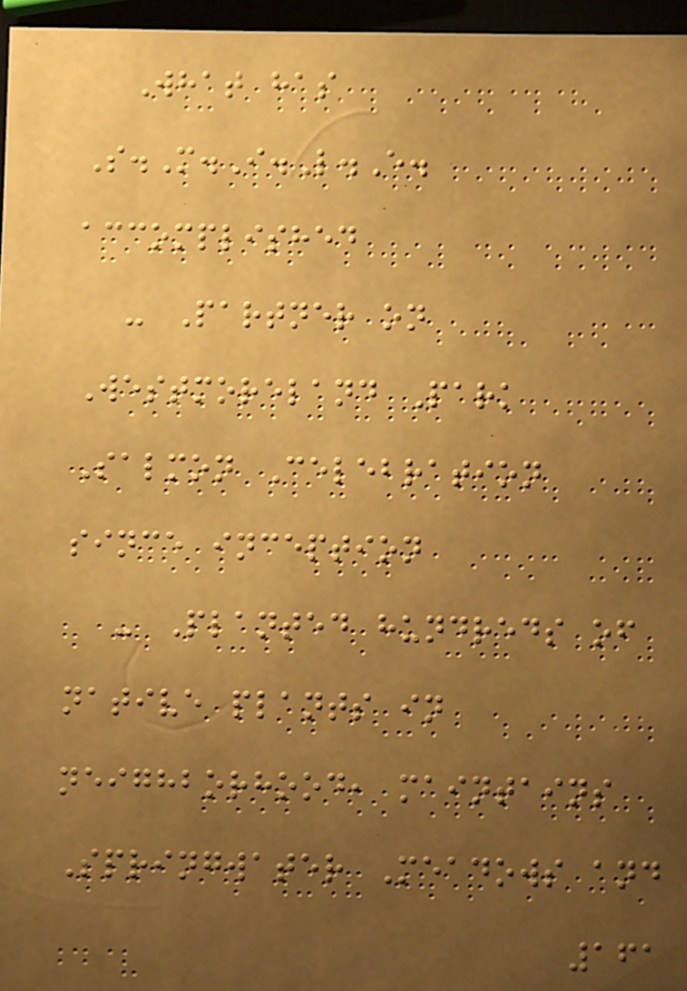What has
S.M.I.L.E.
accomplished
- Partner on
Westmoreland Park
Salmon Celebration
since inception
- Planted hundreds of
native plants in
neighborhood, maintains
Springwater Meadows and
161
